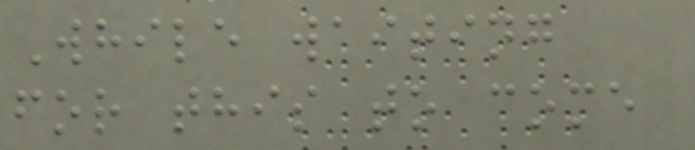While waiting
for this to come
